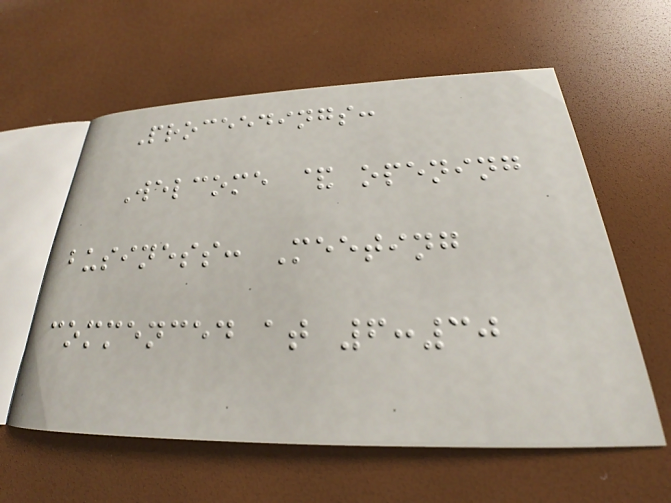Proceedings:
Welcome & opening
business: Meeting
commenced at 6:30
